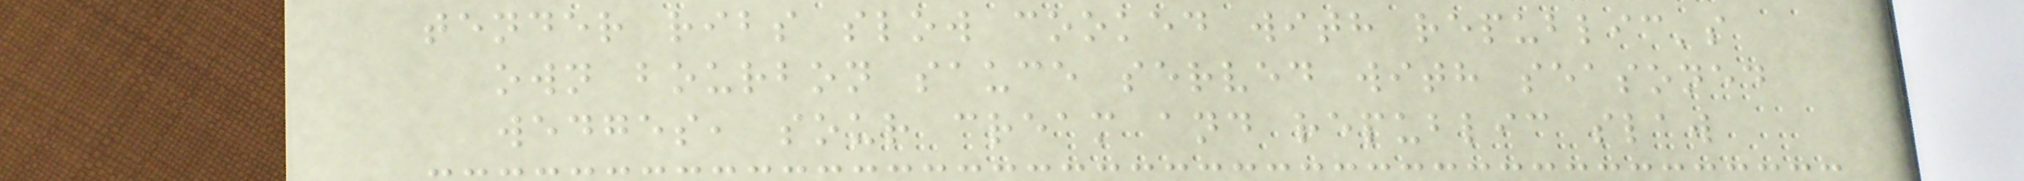tender ribs slow cooked with republic's
own bourbon sauce served with seasoned
wedges, sour cream and republic slaw
